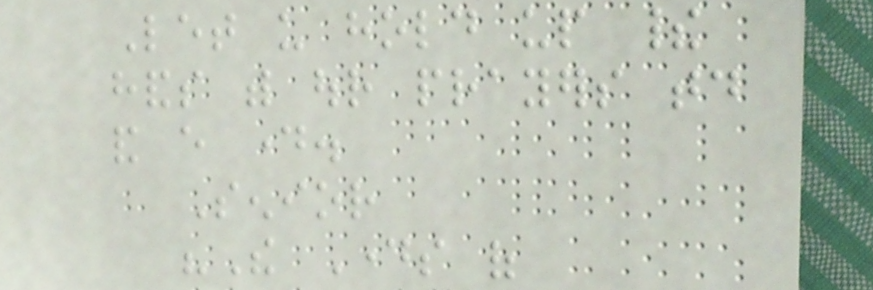Let us hold up their
hands with our prayers today
and every day.
Senior
"The Days of
